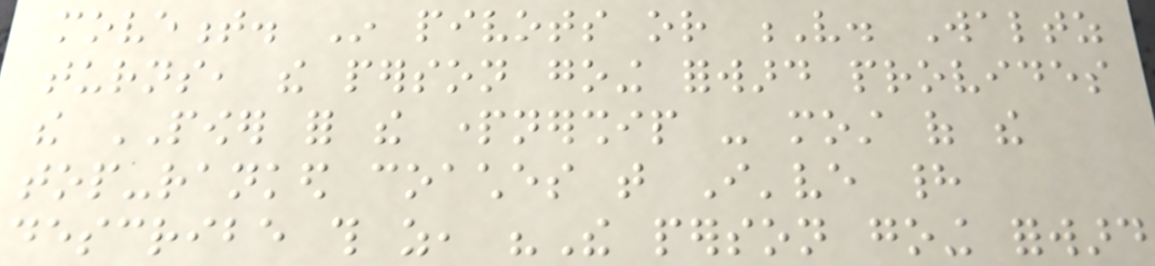movement. In pivots or V. Waltz
turns, the person going forward provides
the POWER for the partnership - most of the
top-ranked coaches that I've had
describe this as, "The person going forward
